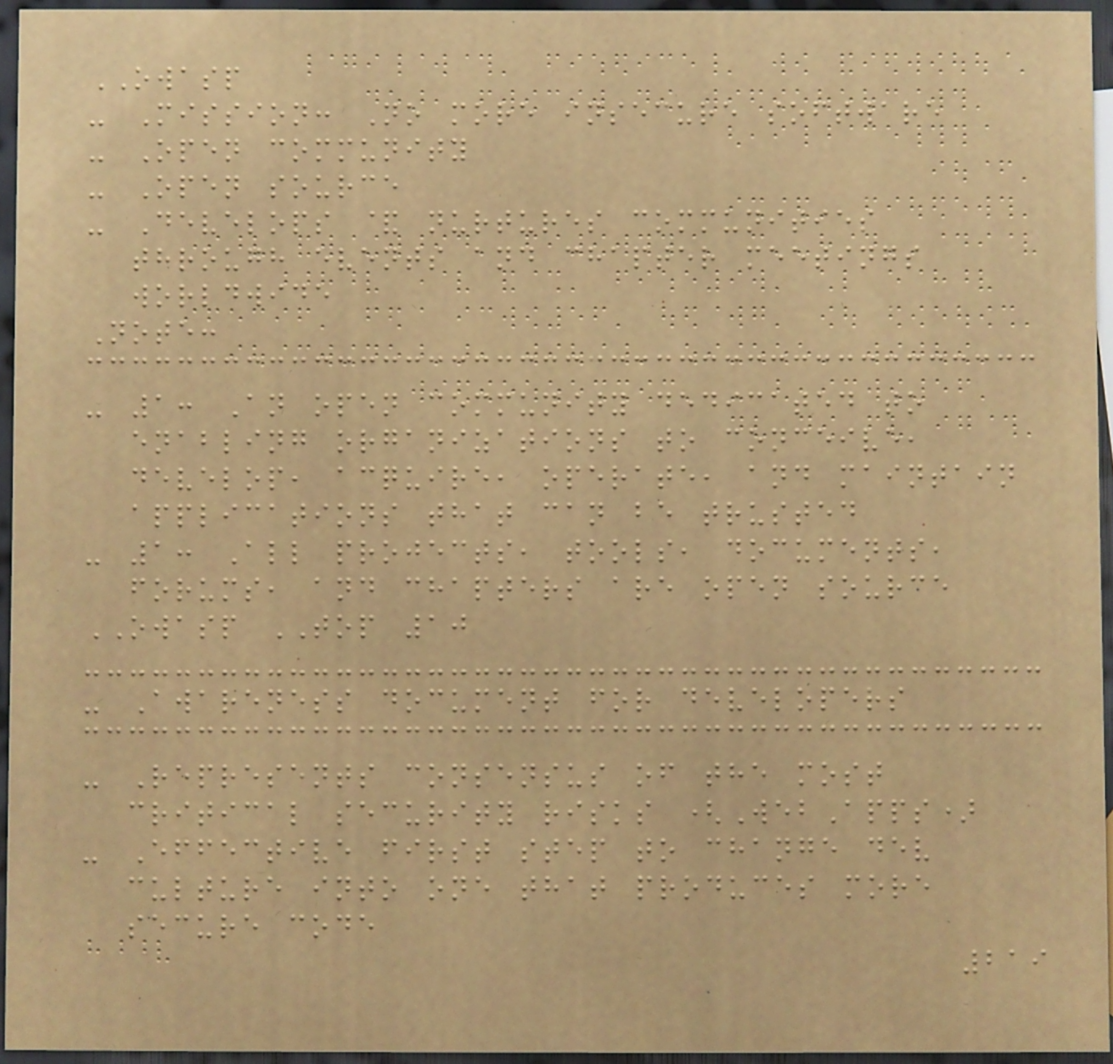OWASP
- Mission: No more insecure software
- Open community
- Open source
- Develops & nurtures communities
through events and chapter meetings
worldwide
Note:
- 1: An open community dedicated to
enabling organizations to conceive,
develop, acquire, operate, and maintain
applications that can be trusted
- 1: All projects, tools, documents,
forums, and chapters are open source
OWASP TOP 10
- Awareness document for developers
- Represents consensus of the most
critical security risks (WebApps)
- Effective first step to change dev
culture into one that produces more
secure code
219
